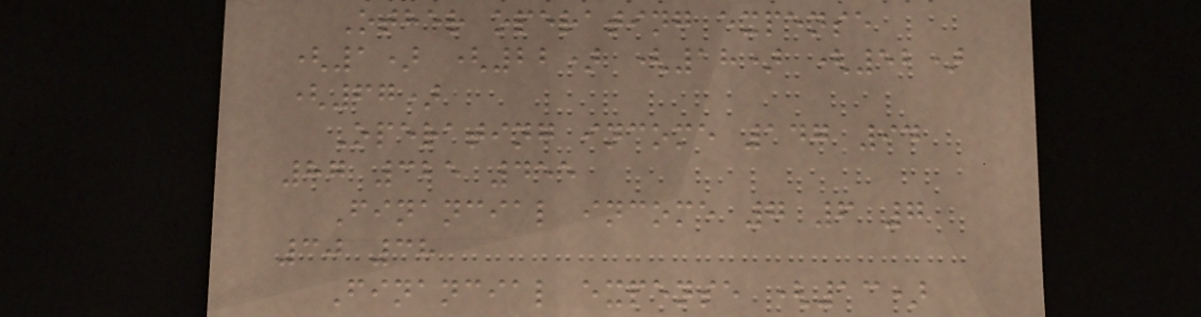Other operating expense
(1) (22) (18) (52)
(67)
Operating income 147 94
87 325 455
Financial income 7 6 7
30 38
Financial expense (13)
